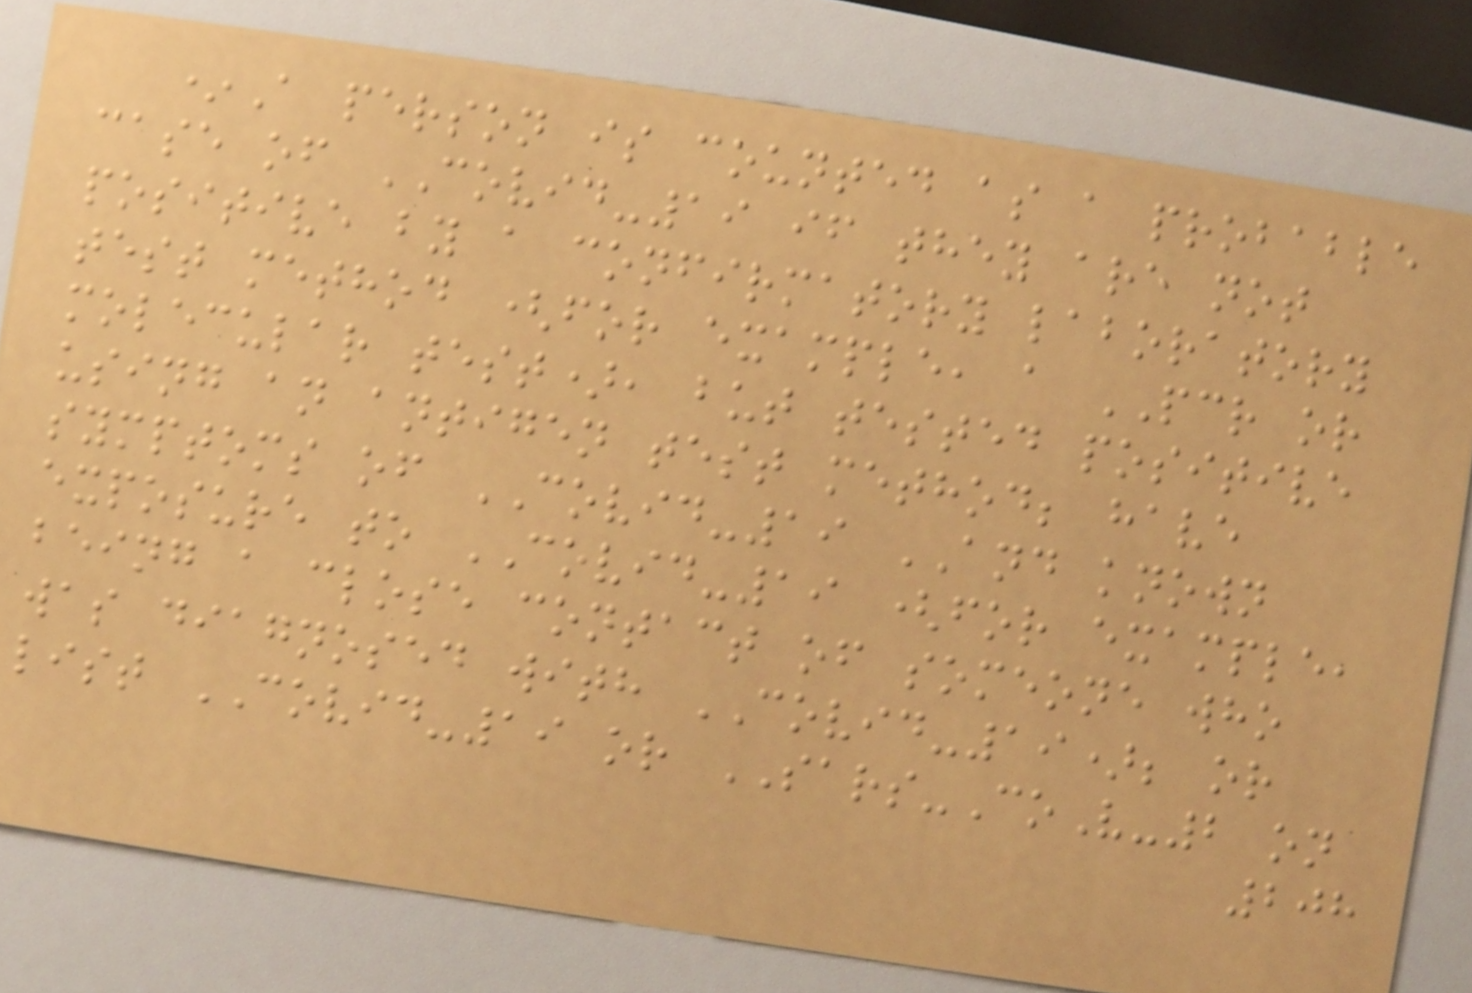*A person is counted as a probable
case of COVID-19 if they are not
positive by a confirmatory laboratory
test method (for example, a PCR or
molecular test), but tested positive
using an antigen test method; have
symptoms of COVID-19 AND known
exposure to COVID-19 (for example,
being a close contact of someone who
was diagnosed with COVID-19); or
list COVID-19 or SARS-CoV-2 on
208
